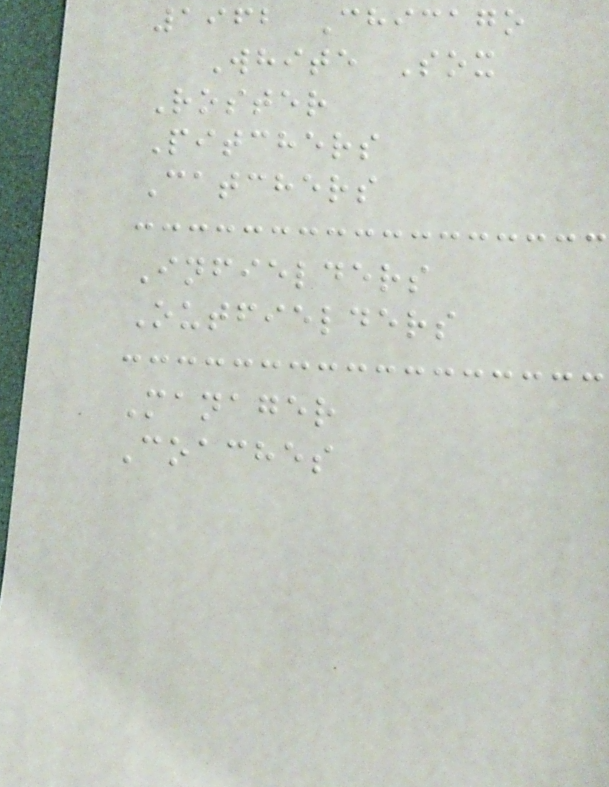1962 Chicago
White Sox
Roster
Pitchers
Catchers
Infielders
Outfielders
Manager
Coaches
